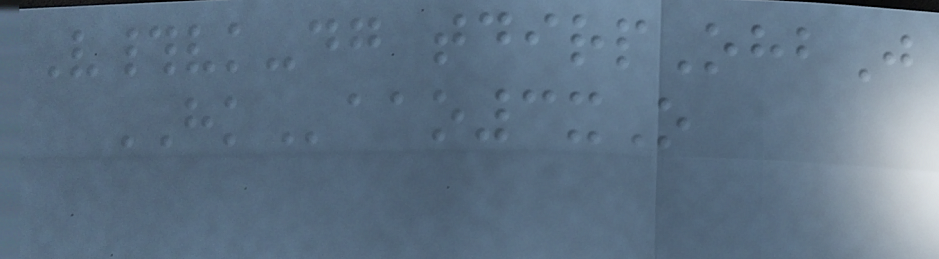V#vk-dg tdirpOhbJ
HKaao3xO
